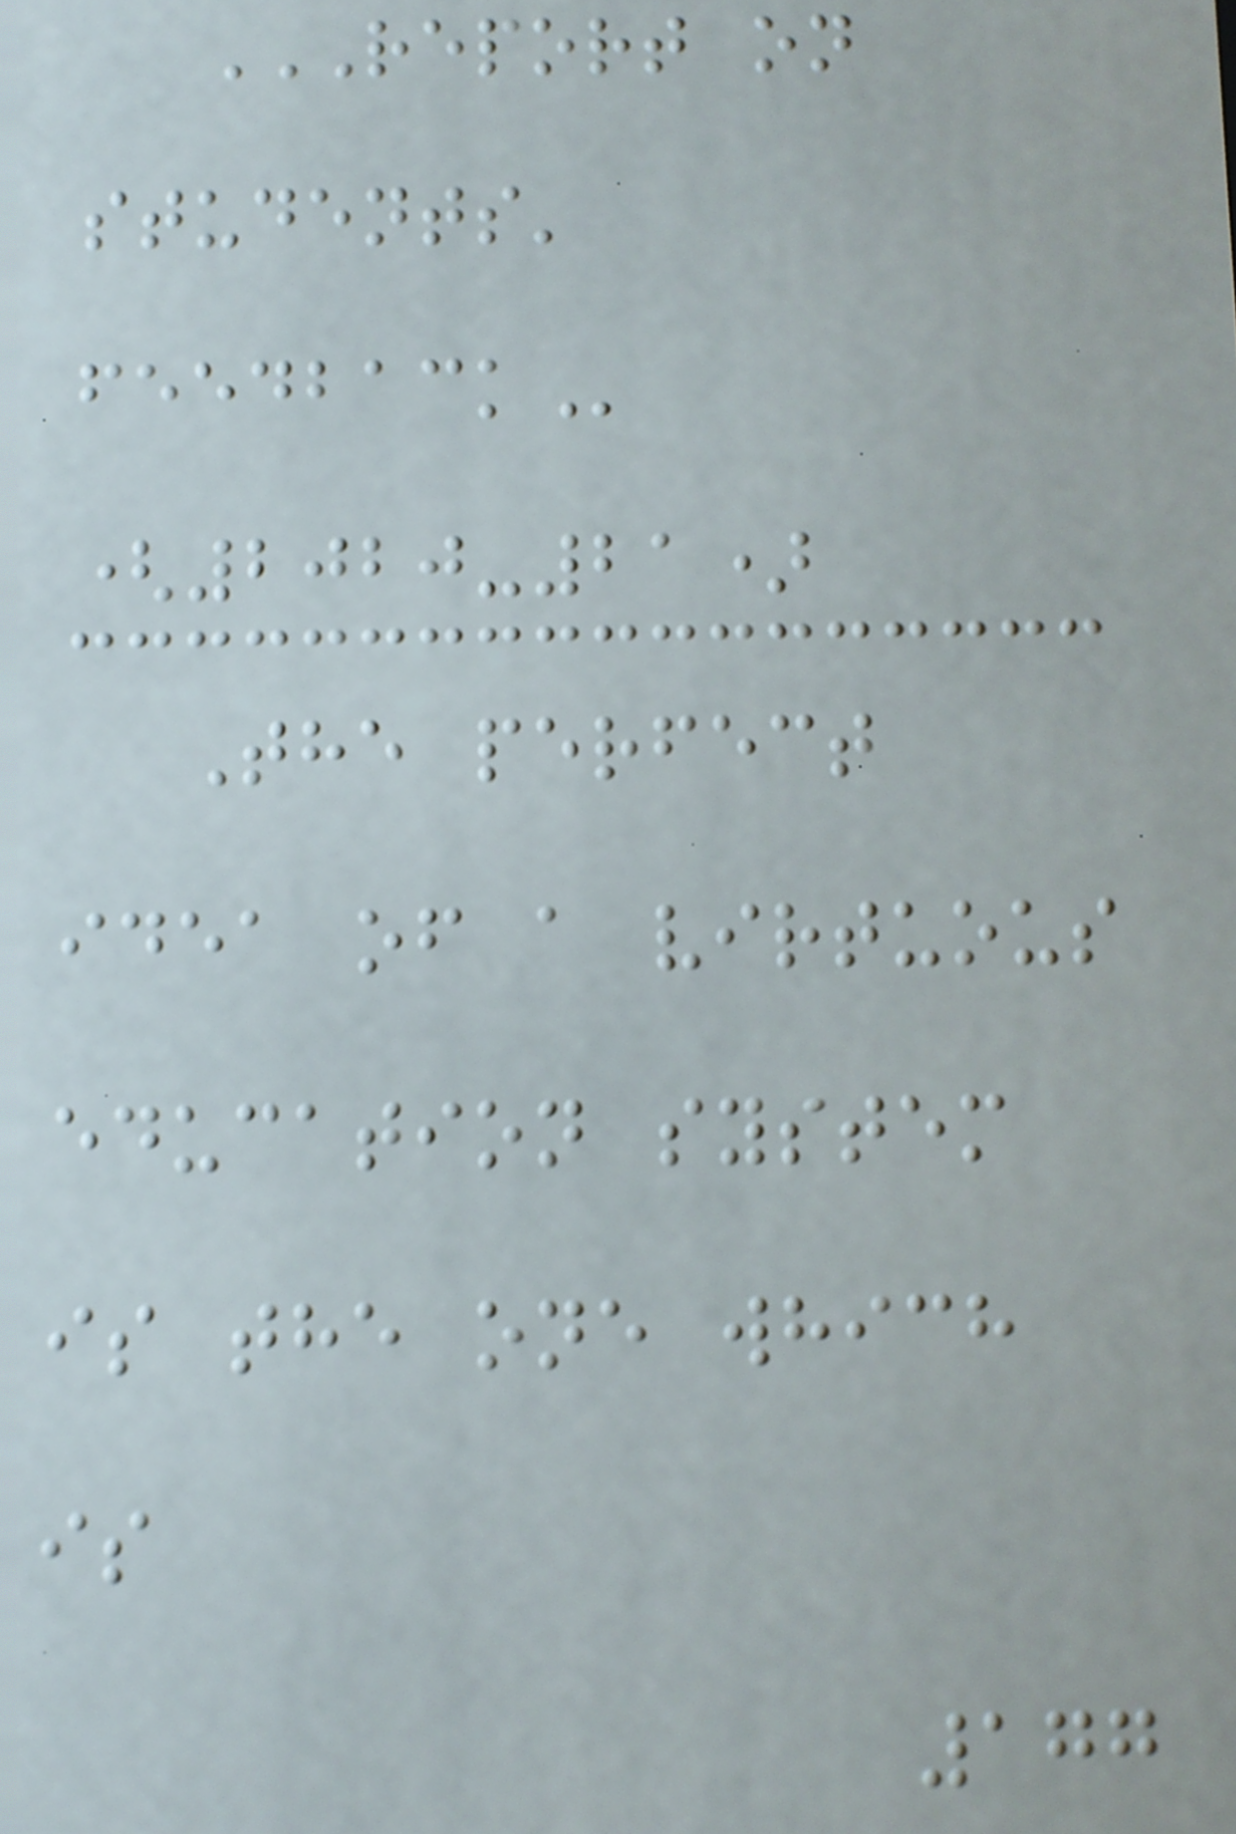REPORT ON
STUDENTS'
FEEDBACK
(2020-21)
The perfect
idea of a virtuous
education system
is the one which
is
177
